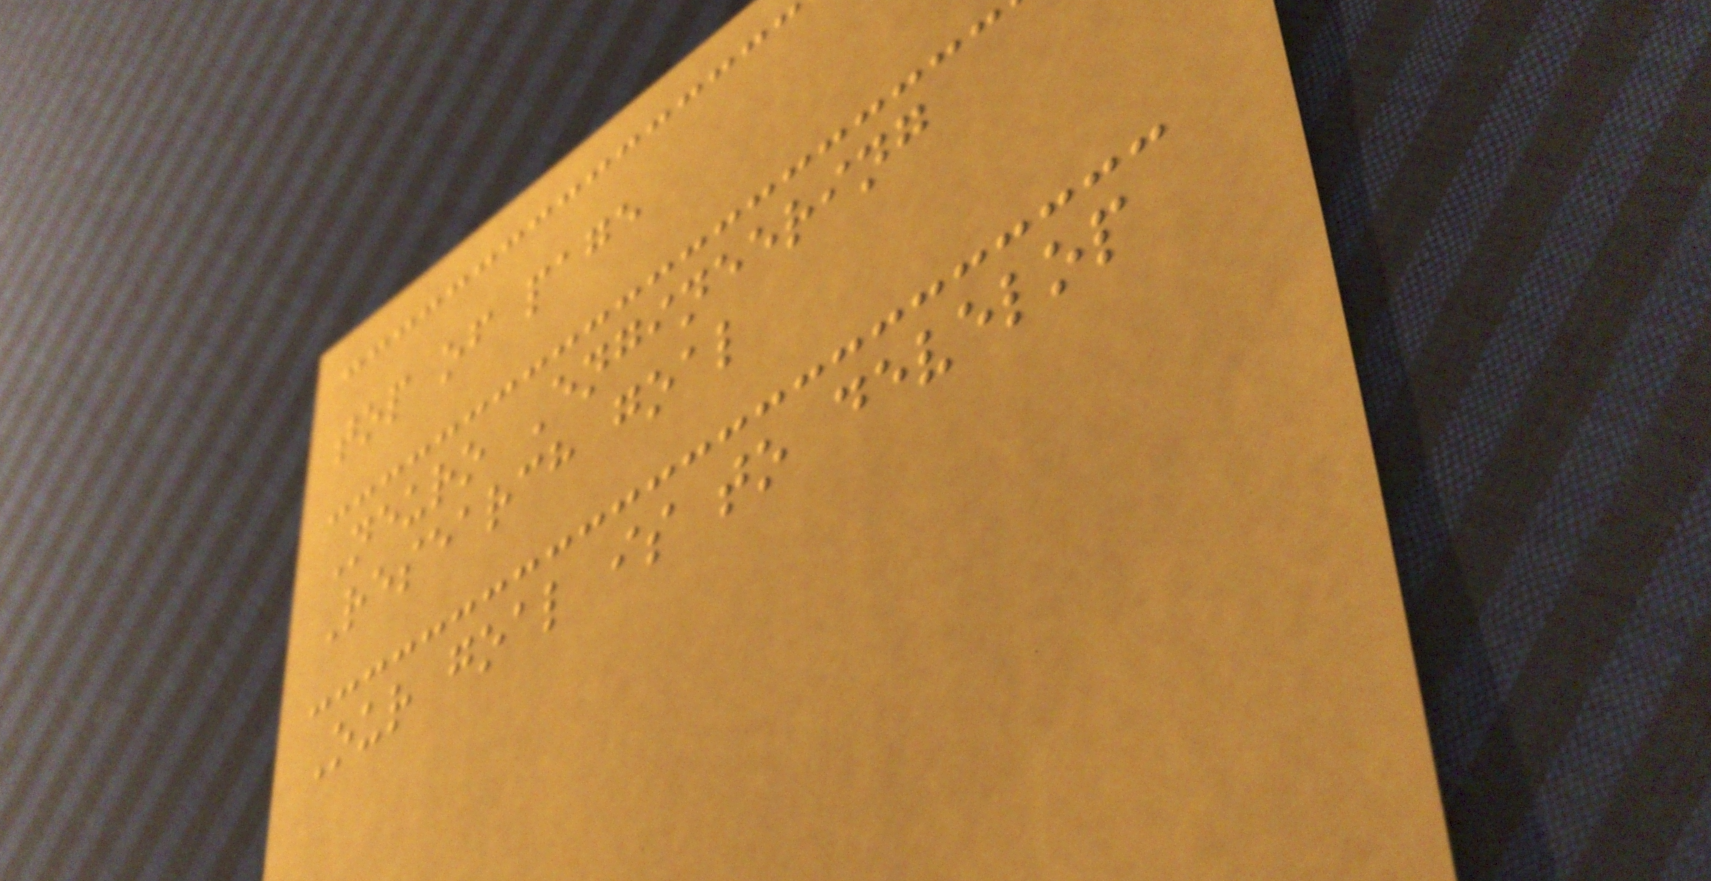top of page
Neuro Engineering
Research goal
Our goal is to develop
